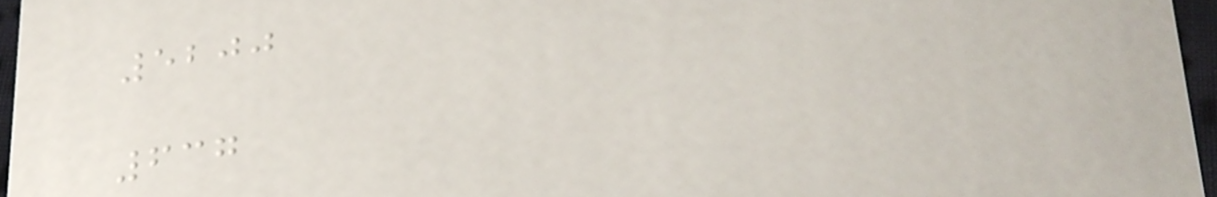5200
637
